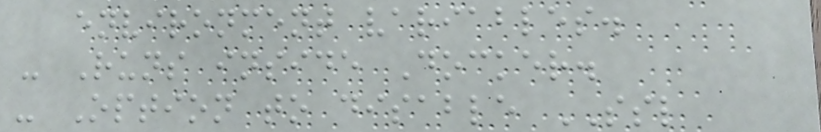environment variables.
- Runs inside Docker.
- Option to disable SSL
